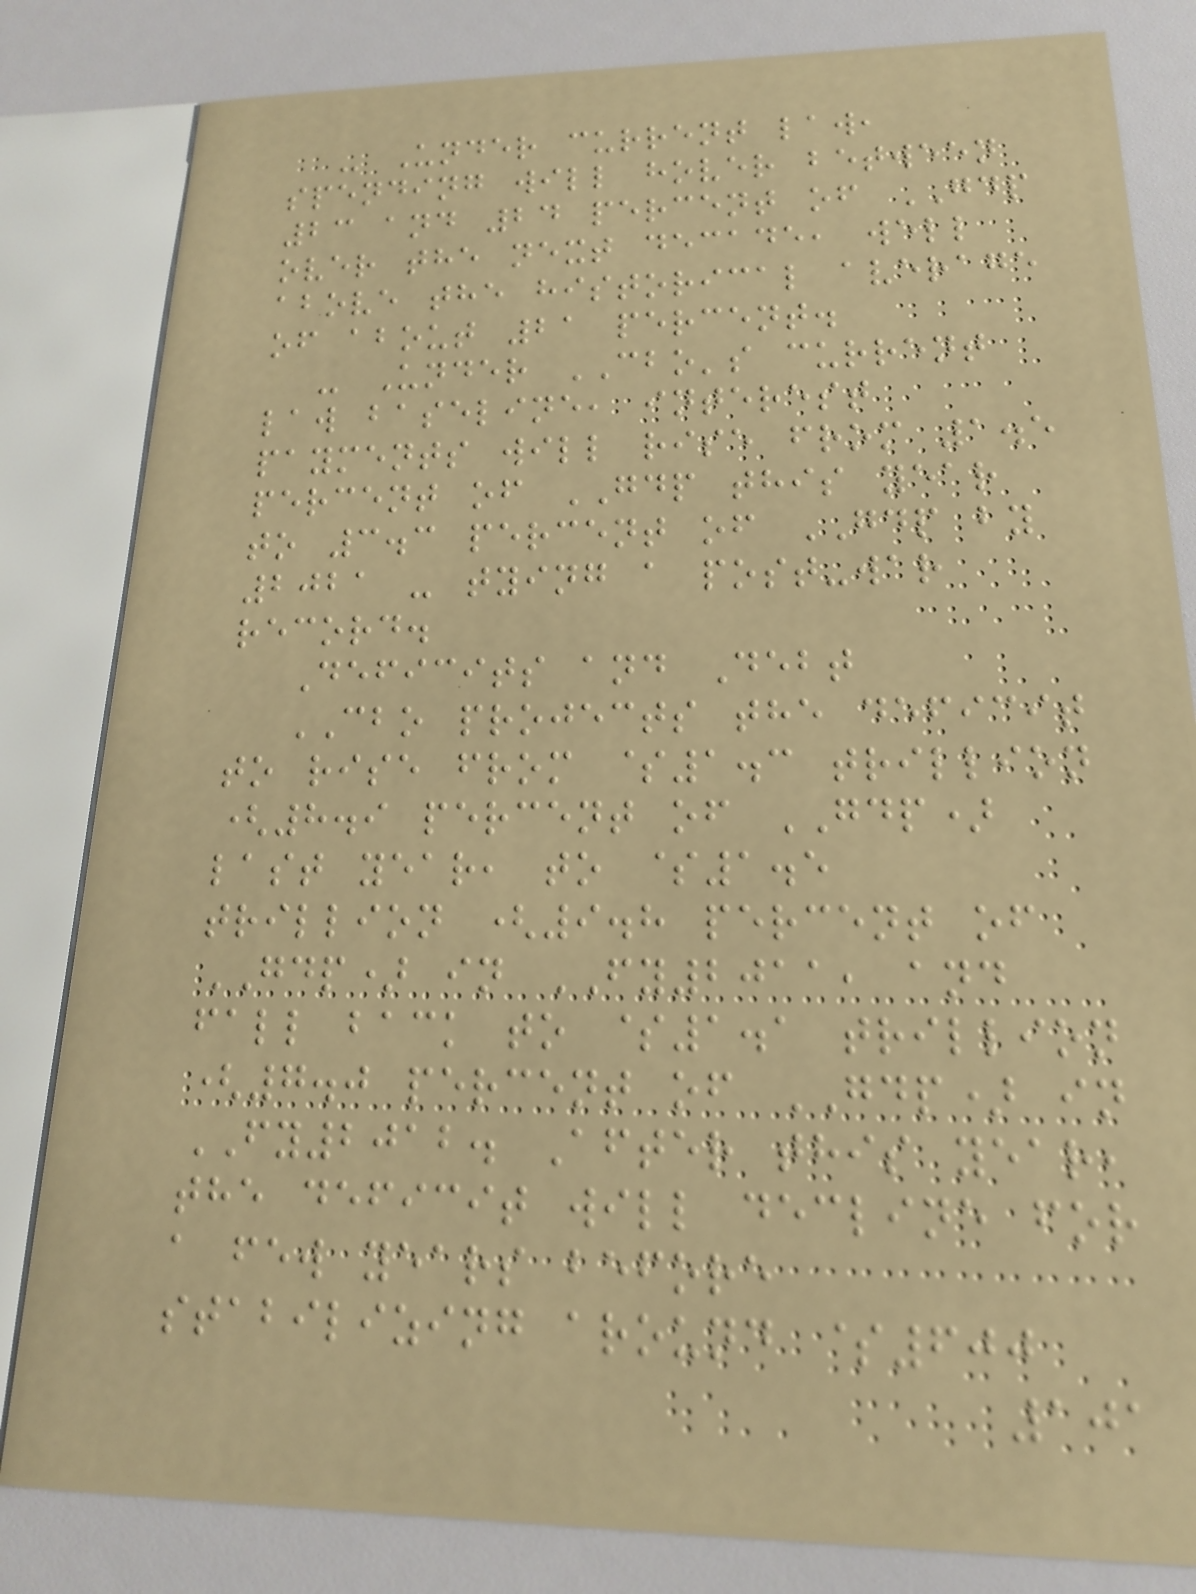- Under current law,
spending will hover between
23 and 24 percent of GDP
over the next decade, well
above the historical average
of about 21 percent.
- Under CBO's current
law baseline, interest
payments will rise from 1.5
percent of GDP this year
to 3.3 percent of GDP by
2021 - tying a post-war
record.
Deficits and Debt
CBO projects the deficit
to rise from $1.3 trillion
(8.9 percent of GDP)
last year, to $1.5
trillion (9.8 percent of
GDP) in FY2011, and
fall back to $1.1 trillion
(7.0 percent of GDP) in
FY2012. After this year,
the deficit will decline for
a few years before
stabilizing around $600
101
